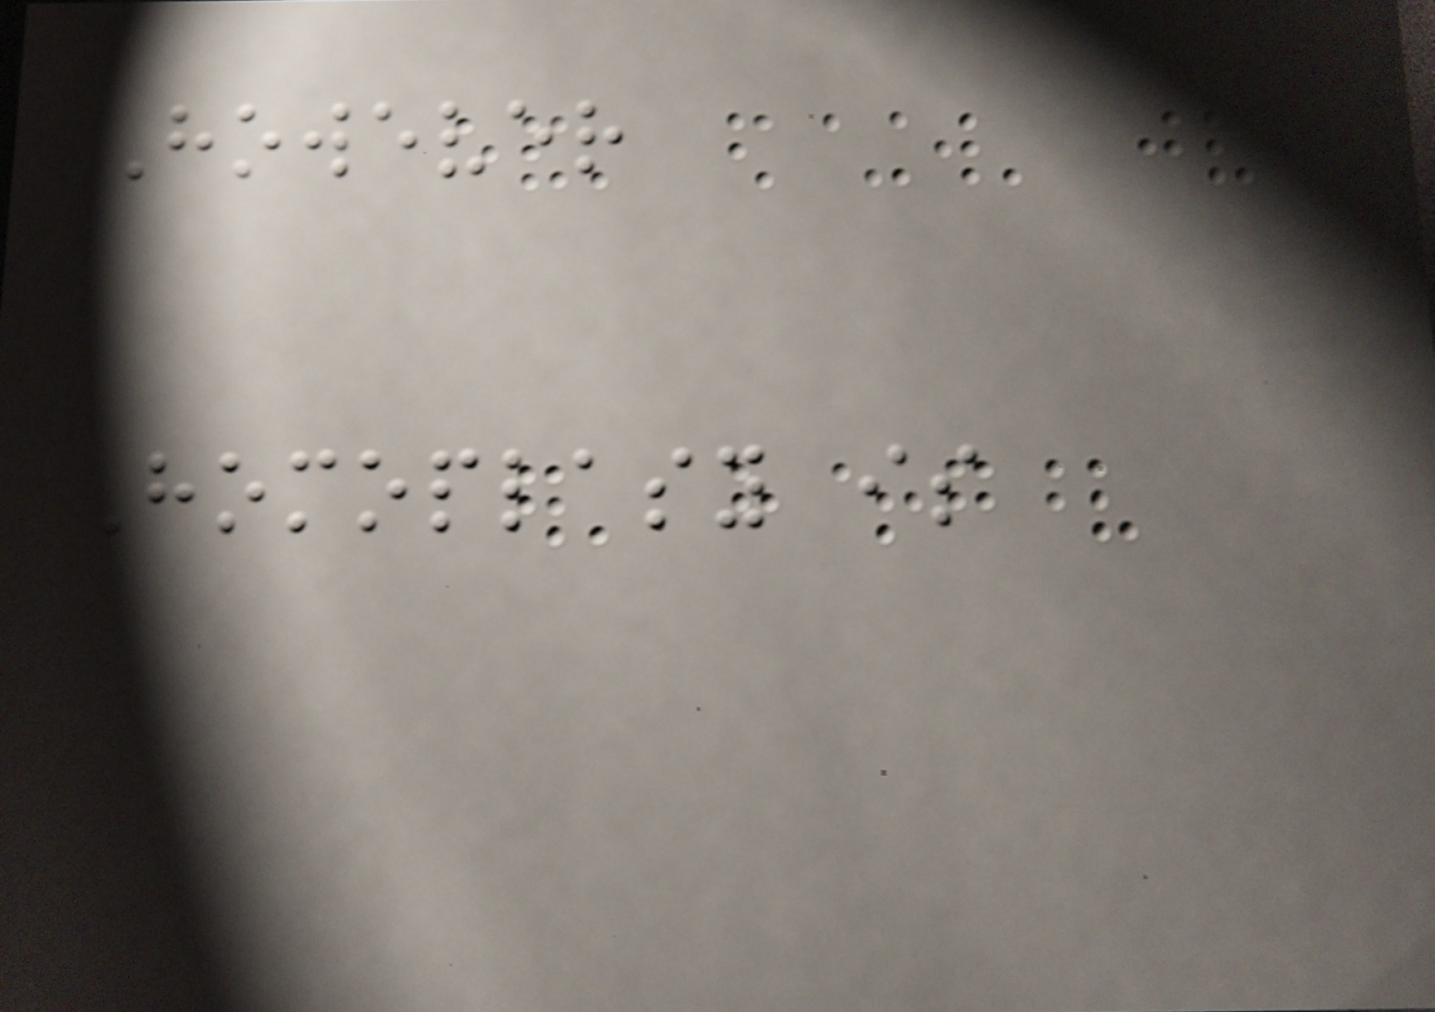However
Homoplasy is
